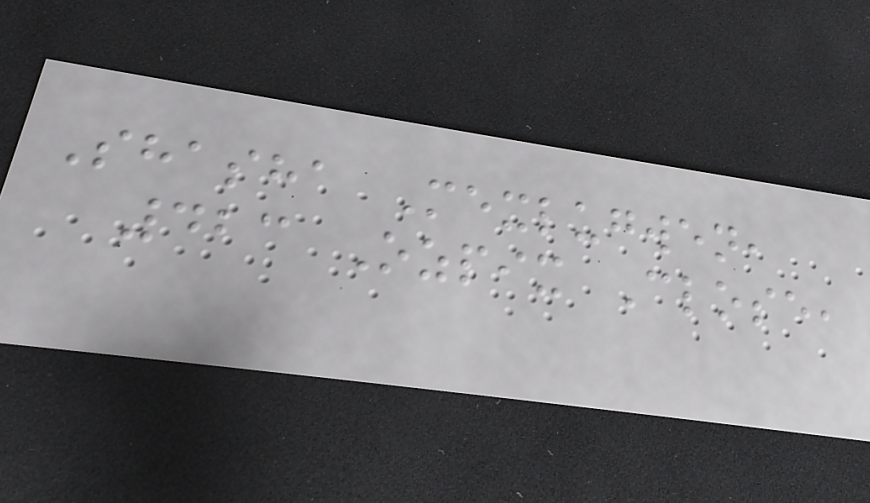Shasha Mexlugwen,
423 Ozpix Close,
